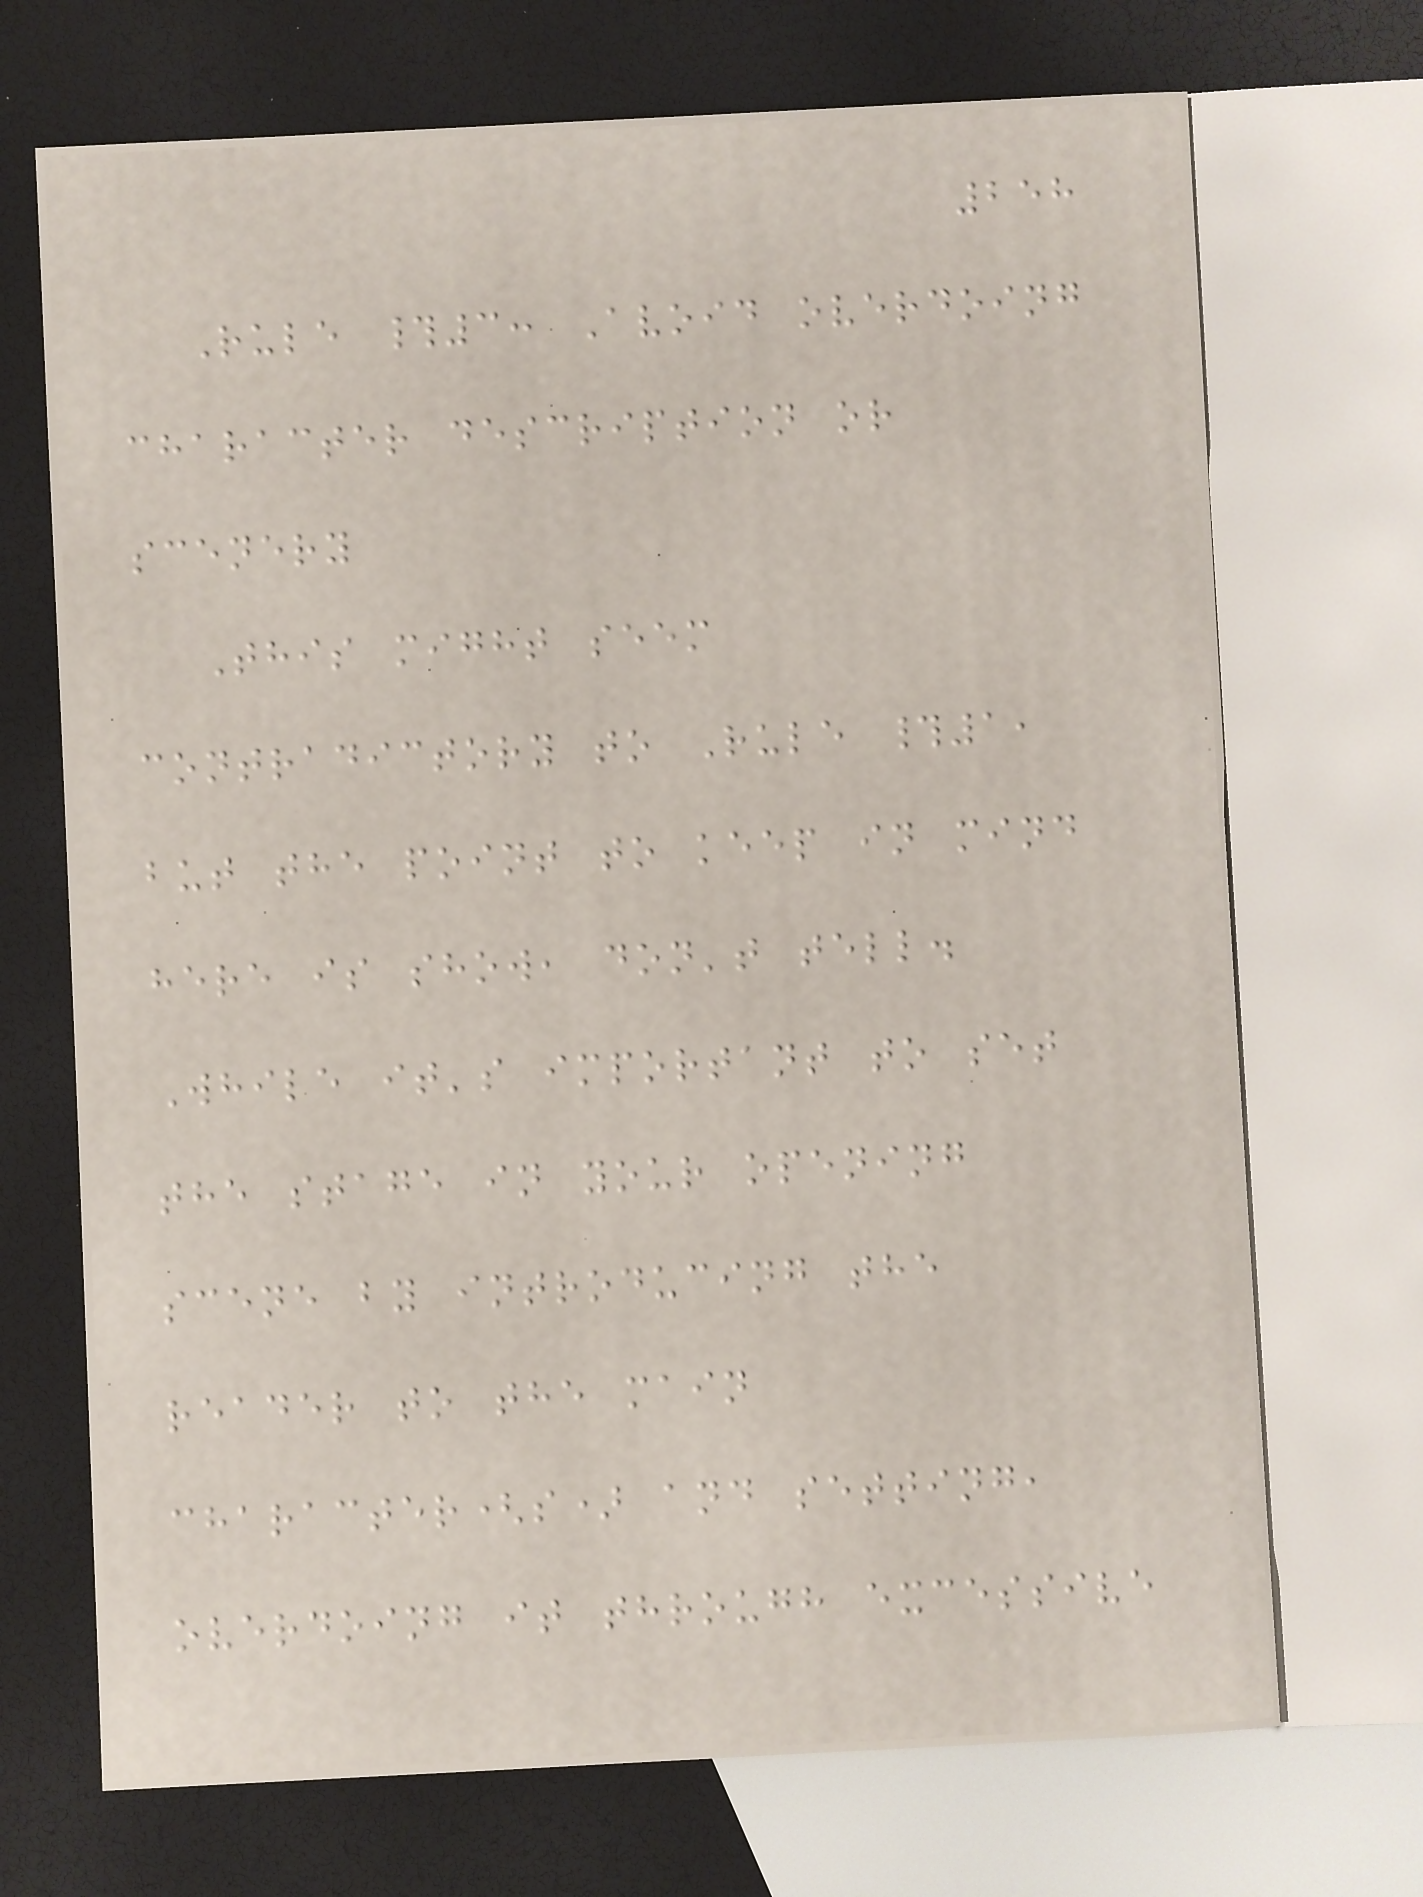258
Rule #3: Avoid overdoing
character description or
scenery
This might seem
contradictory to Rule #1,
but the point to keep in mind
here is show, don't tell.
While it's important to set
the stage in your opening
scene by introducing the
reader to the main
character(s) and setting,
overdoing it through excessive
